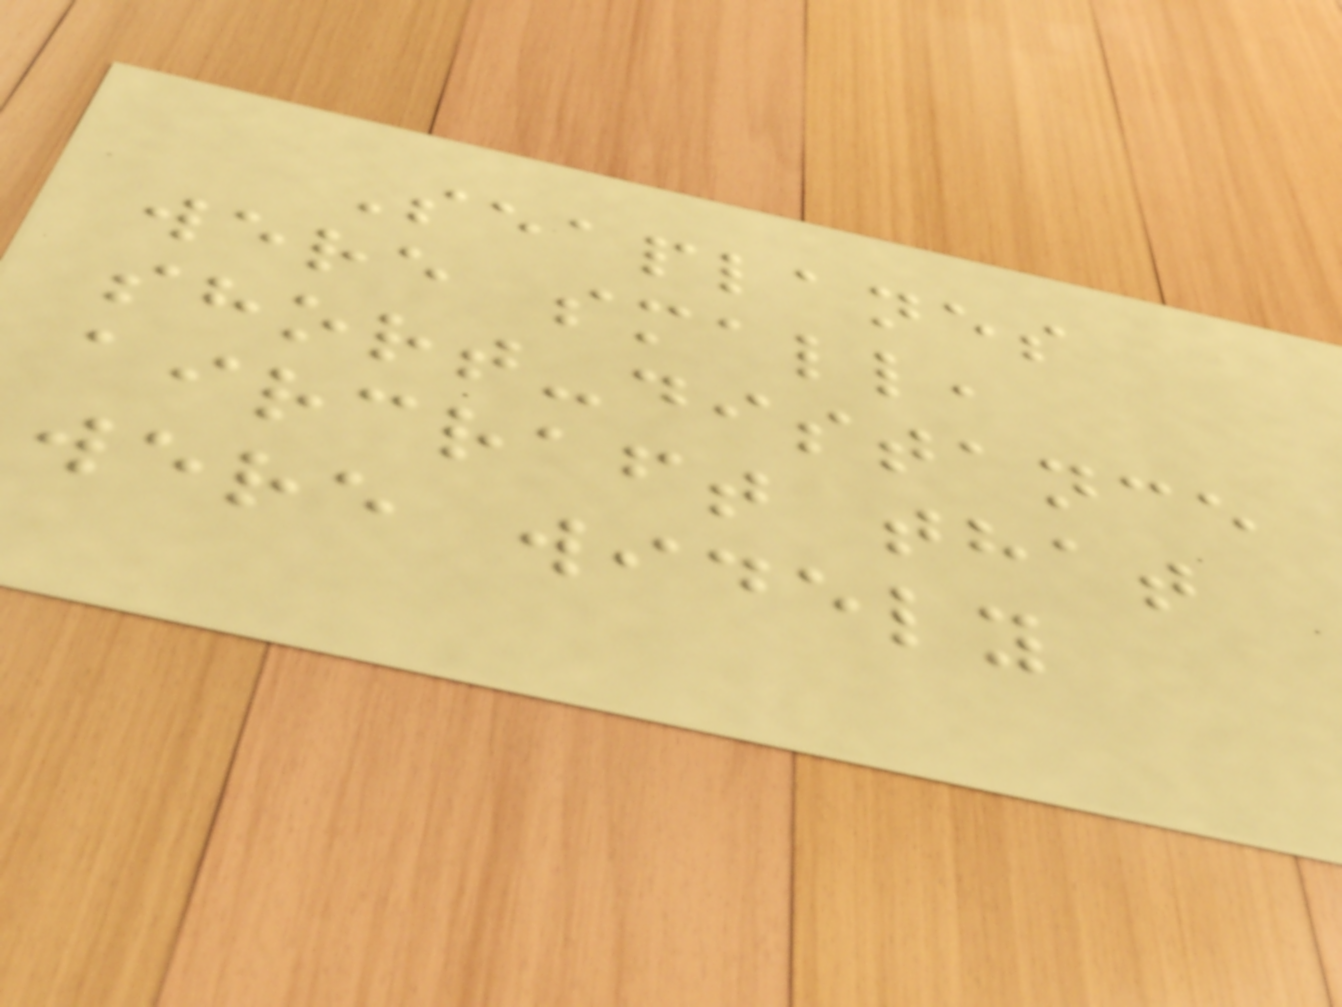Seaplanes
were small,
short-distance
aircraft that
were widely
